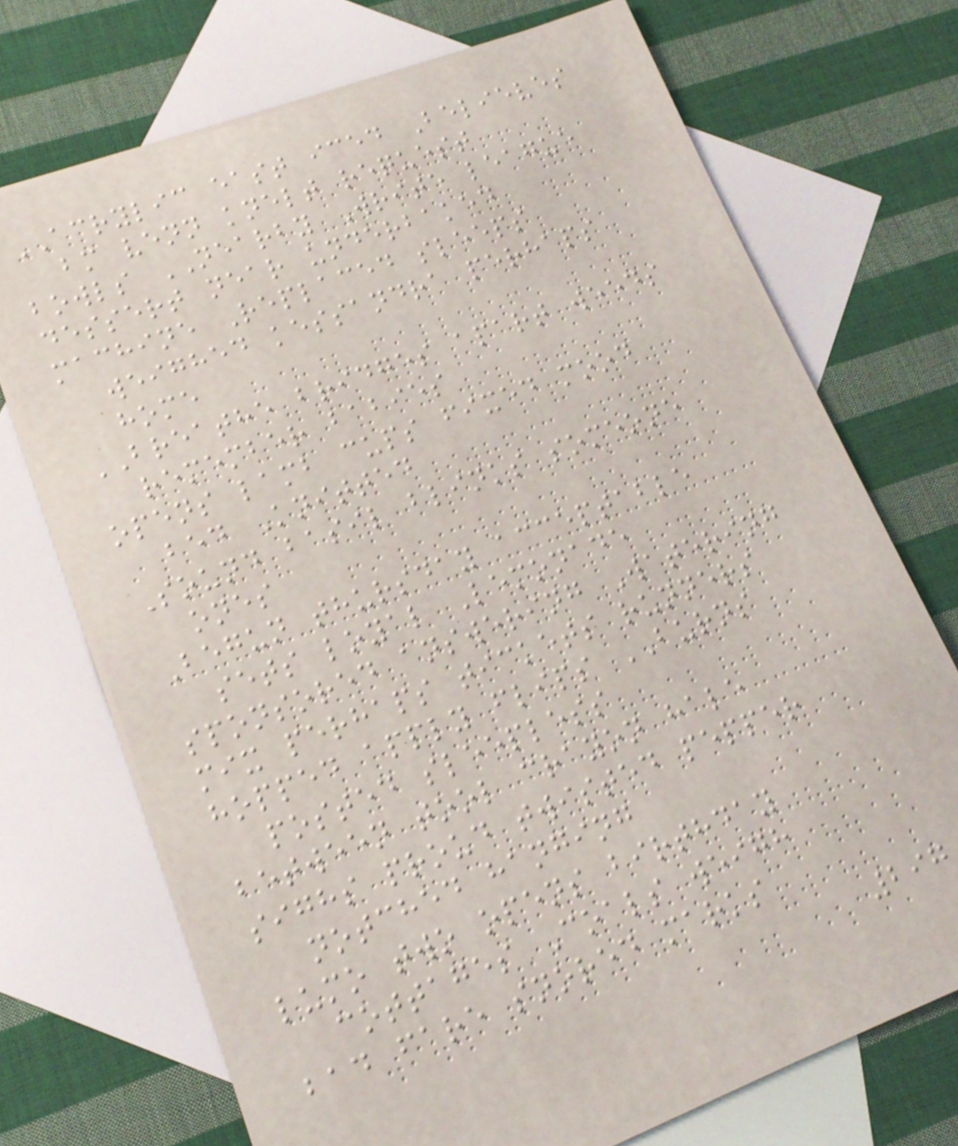ACRYLIC east iced Believes
bm venn knelt request
bowls NEARBY Write league
dessert near underbaked
machine Replaced sleeps
weighed kessandra perhaps
home
BREATHE bridges apart weeds
remember babies
opens lamb cups fixed mood
bed Knitted
Sound basil blinks someone
ones
Begun thursday acceptable
sets loyal Lemonade
sponsored answering Watering
mix perhaps tickets runners
hopped apply flips BURNS
posted sleepless
between tool crayon hale
sighs proud twisted pepper
notched hanging
lumo two opens birthday
cottages Coals weigh
bad fare snored marks
297
